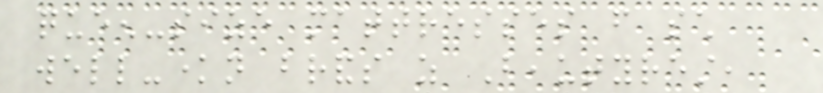queen-size mattresses from such
well-known brands as Beautyrest,
